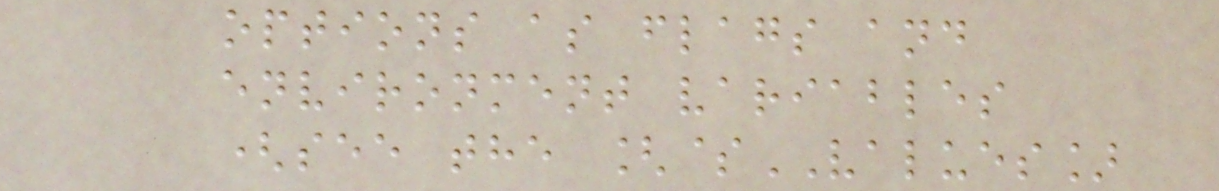options as flags and
environment variables
(see the [$VALUES]
